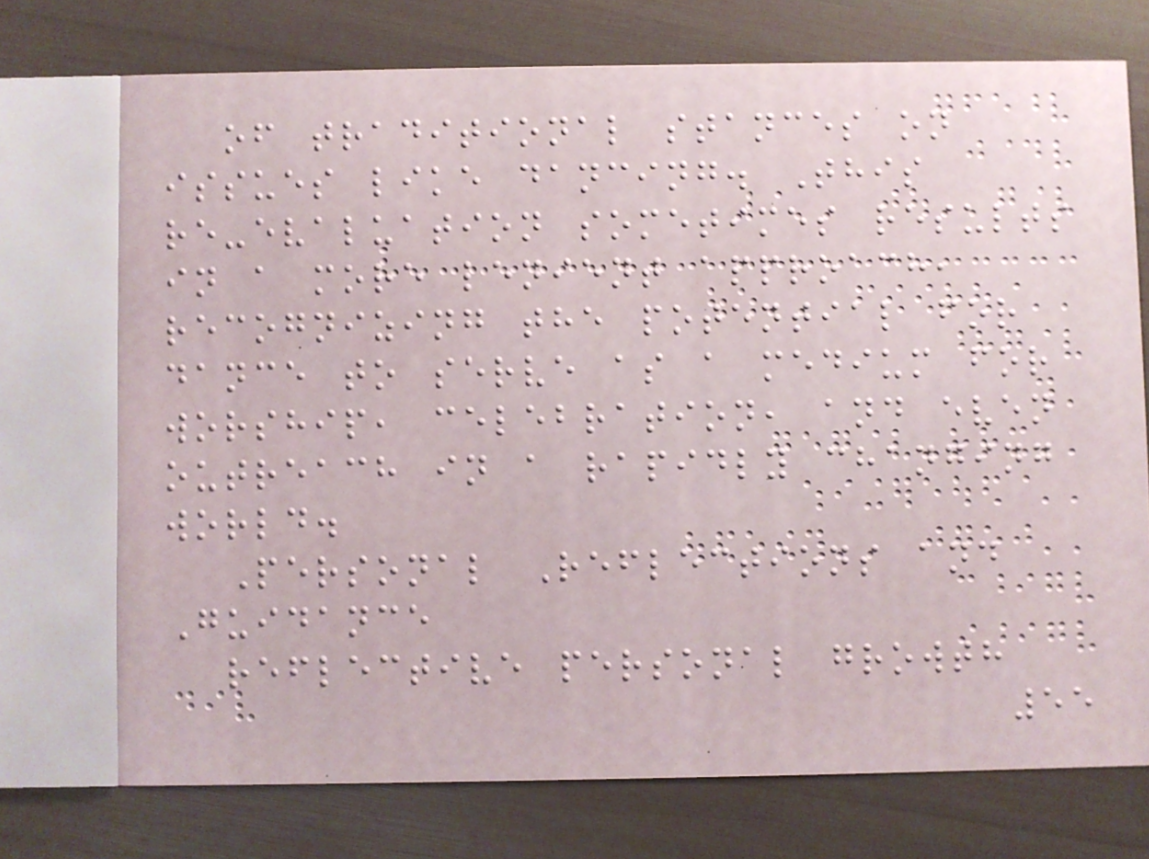of traditional stances on
issues like dancing. This
re-evaluation sometimes results
in a more lenient approach,
recognizing the potential for
dance to serve as a medium for
worship, celebration, and even
outreach in a rapidly changing
world.
Personal Reflections and
Guidance
reflective personal growth
55
